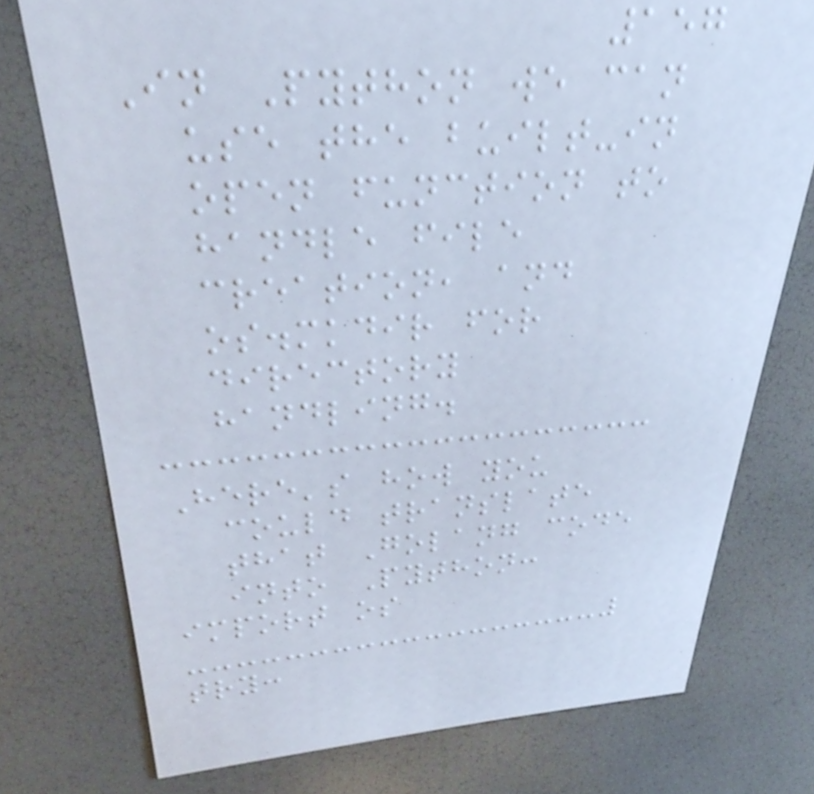157
In Python we can
use the built-in
open function to
handle file
creation, and
os.mkdir for
directory
handling.
Here's how you
could translate
that Golang code
into Python:
import os
try:
